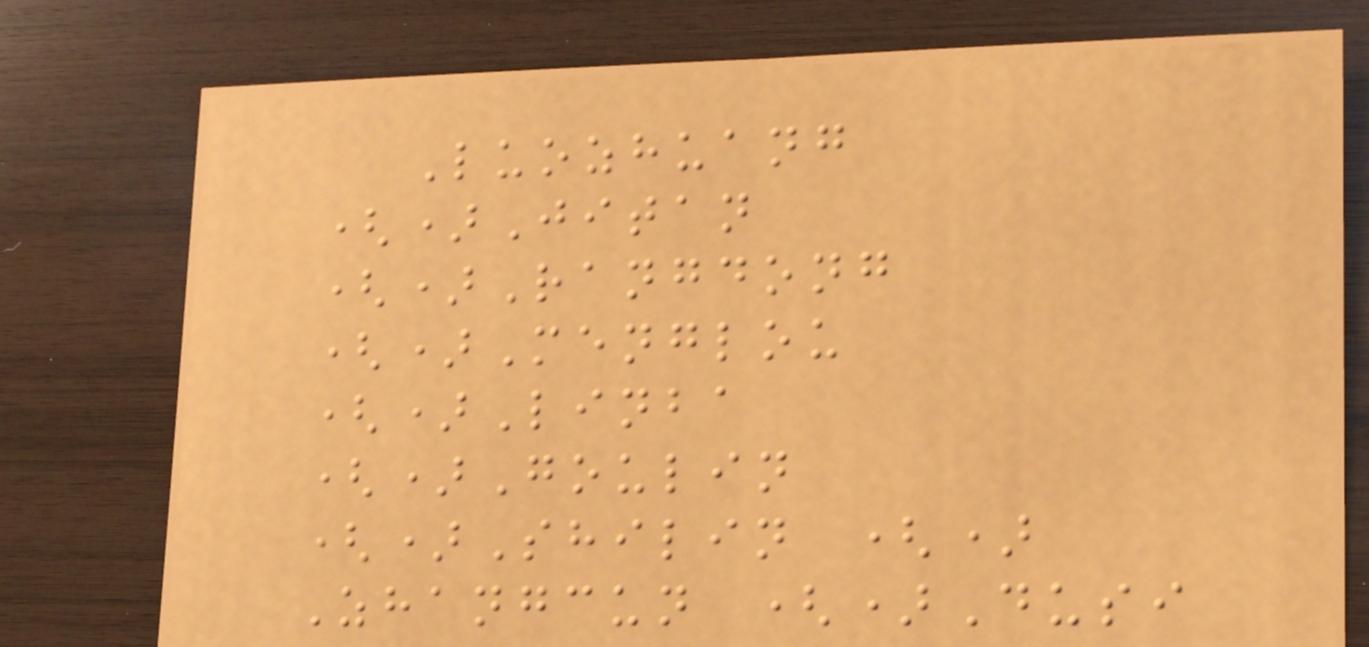Luozhuang
()Jitan
()Rangdong
()Menglou
()Linba
()Goulin
()Shilin ()
Zhangcun ()Dusi
